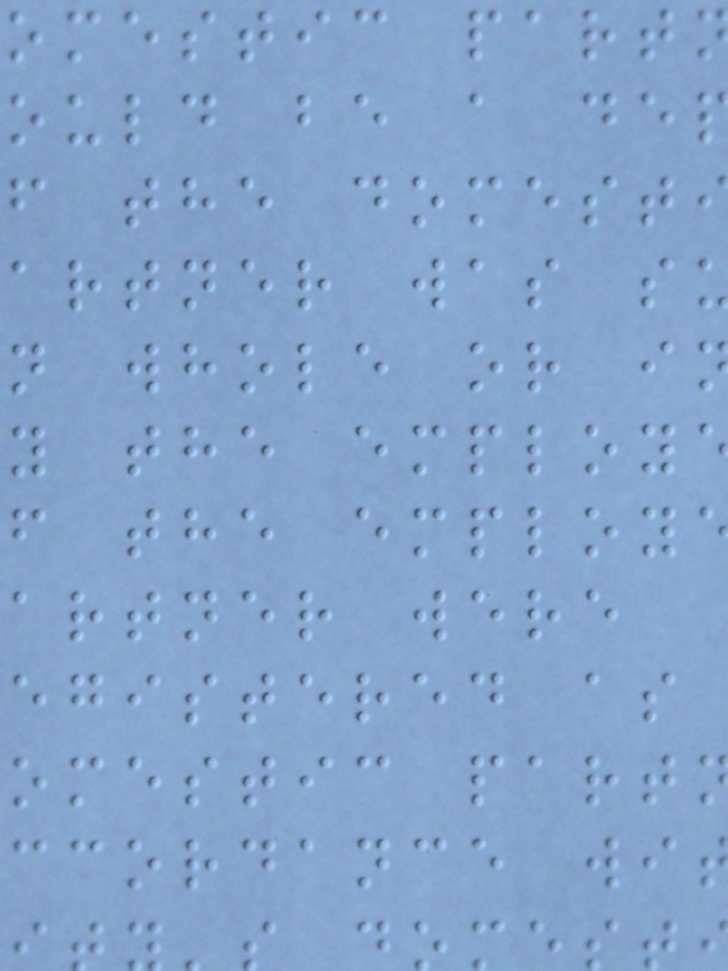omestic part
ould be a de
f the domest
artner was s
n whole or i
y the employ
f the employ
artner were
egistered as
omestic part
ccordance wi
